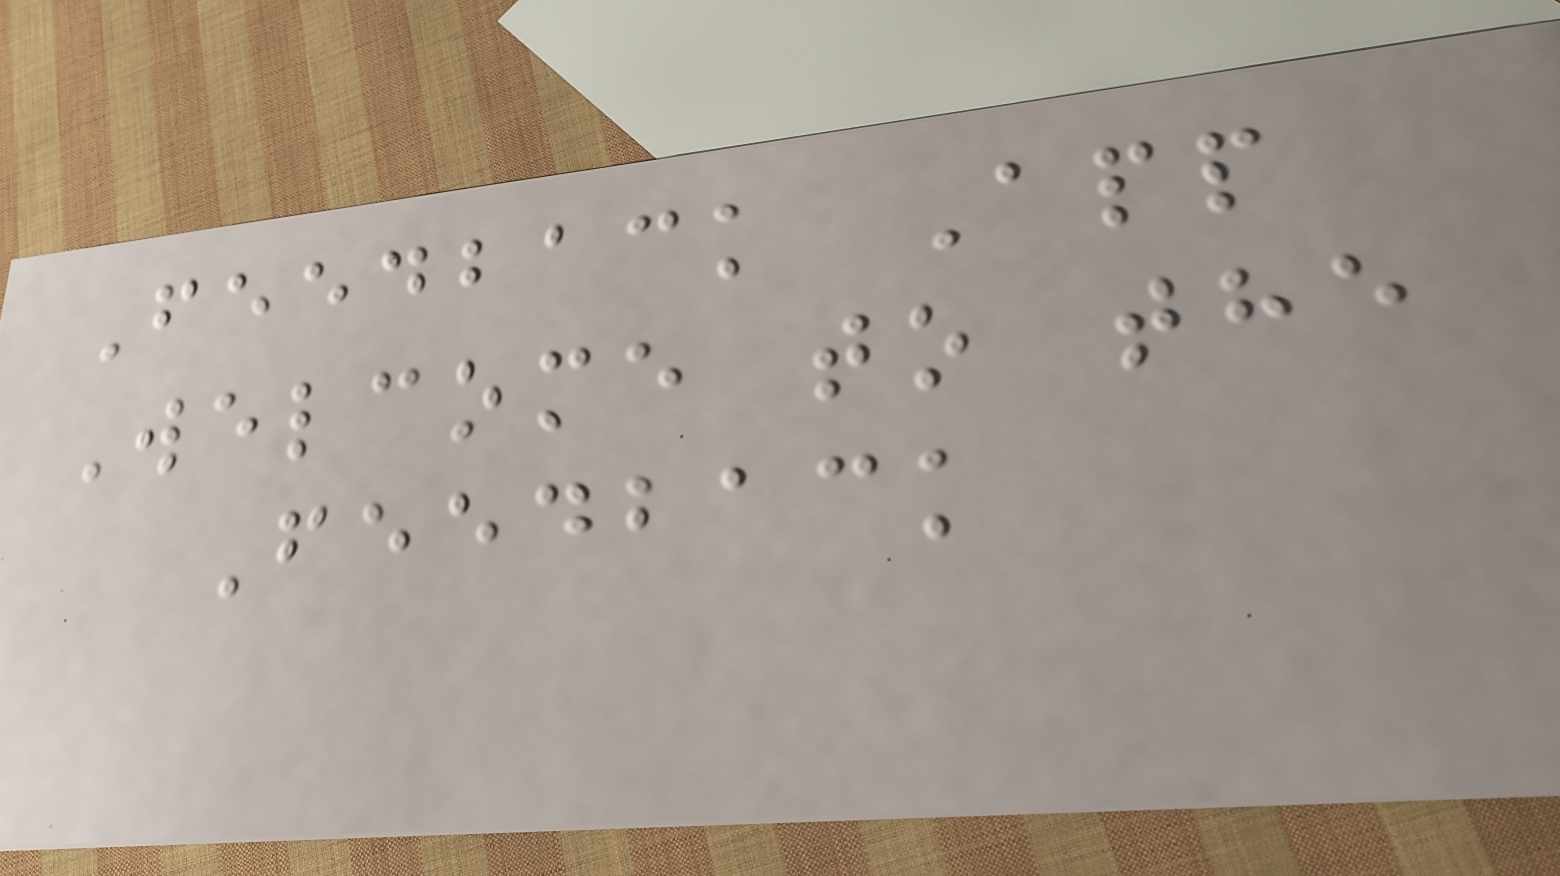Feedback App
Welcome to the
Feedback
